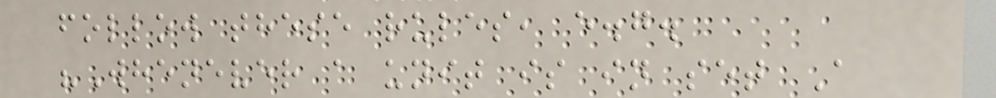follow these rules, e.g.
"Whenever a unit is in set A
